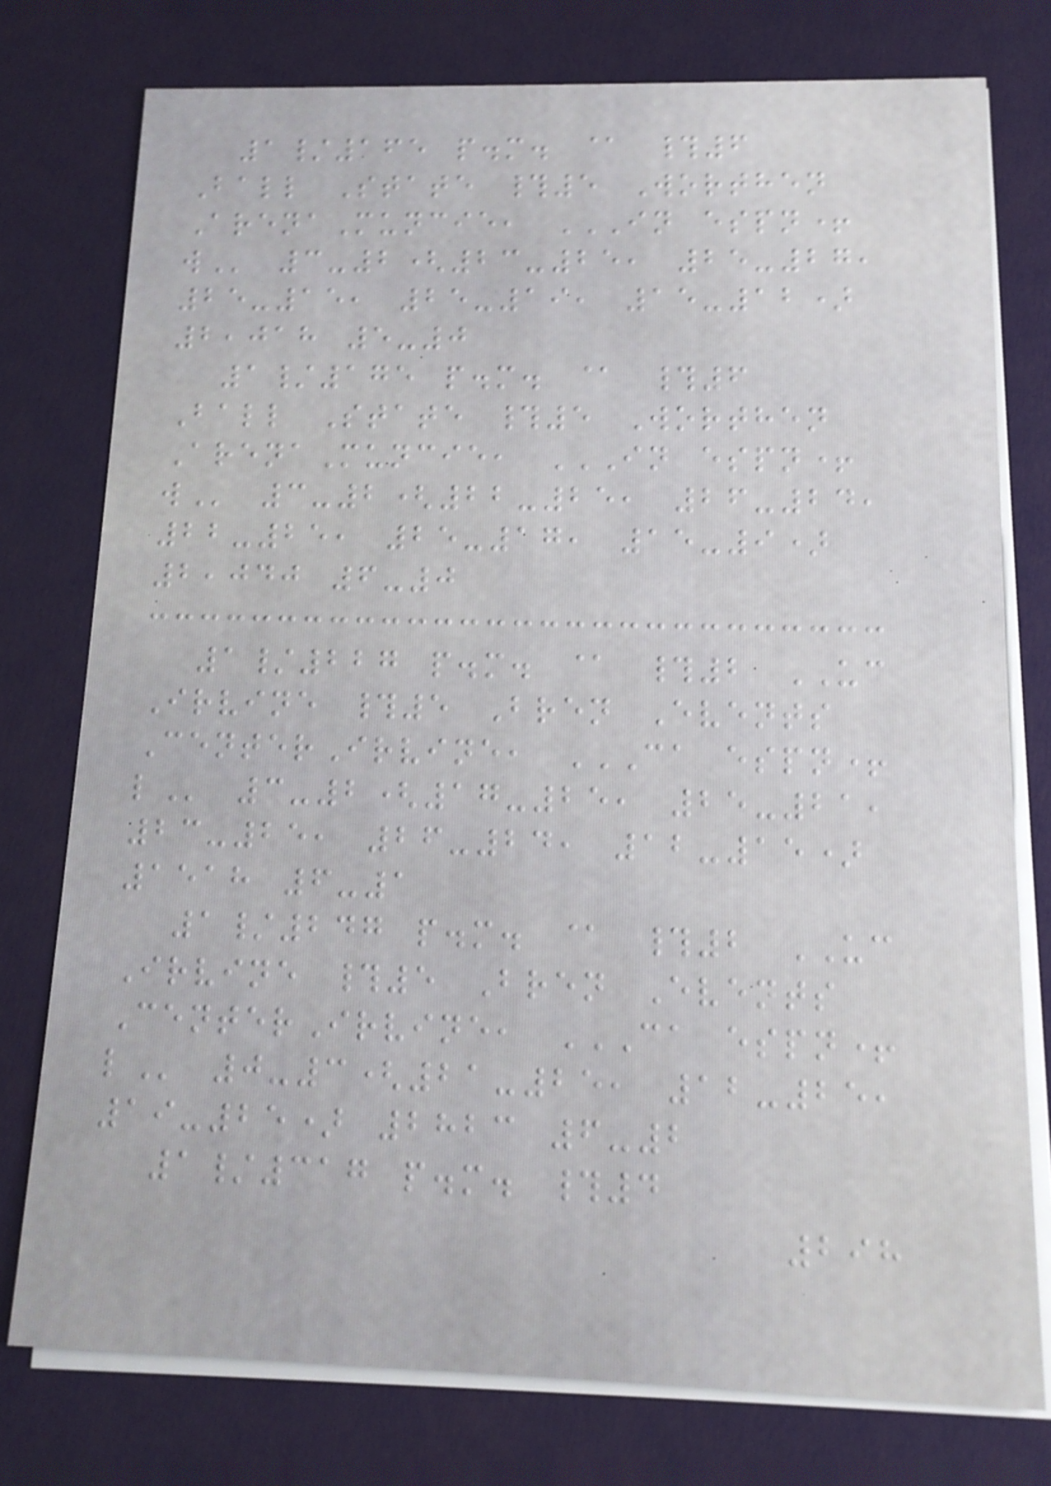1/165 p.m. @ #6
Ball State #5 Worthen
ArenaMuncie, IN ESPN+
W 3-2(23-25, 25-27,
25-15, 25-19, 15-12)
2,018 5-0
1/175 p.m. @ #6
Ball State #5 Worthen
ArenaMuncie, IN ESPN+
W 3-2(22-25, 26-24,
22-25, 25-17, 15-9)
2,040 6-0
1/227 p.m. @ #2 UC
Irvine #5 Bren Events
CenterIrvine, CA ESPN+
L 3-2(17-25, 25-21,
23-25, 26-24, 12-15)
1518 6-1
1/247 p.m. @ #2 UC
Irvine #5 Bren Events
CenterIrvine, CA ESPN+
L 0-3(21-25, 12-25,
19-25) 2823 6-2
1/317 p.m. #4
298
